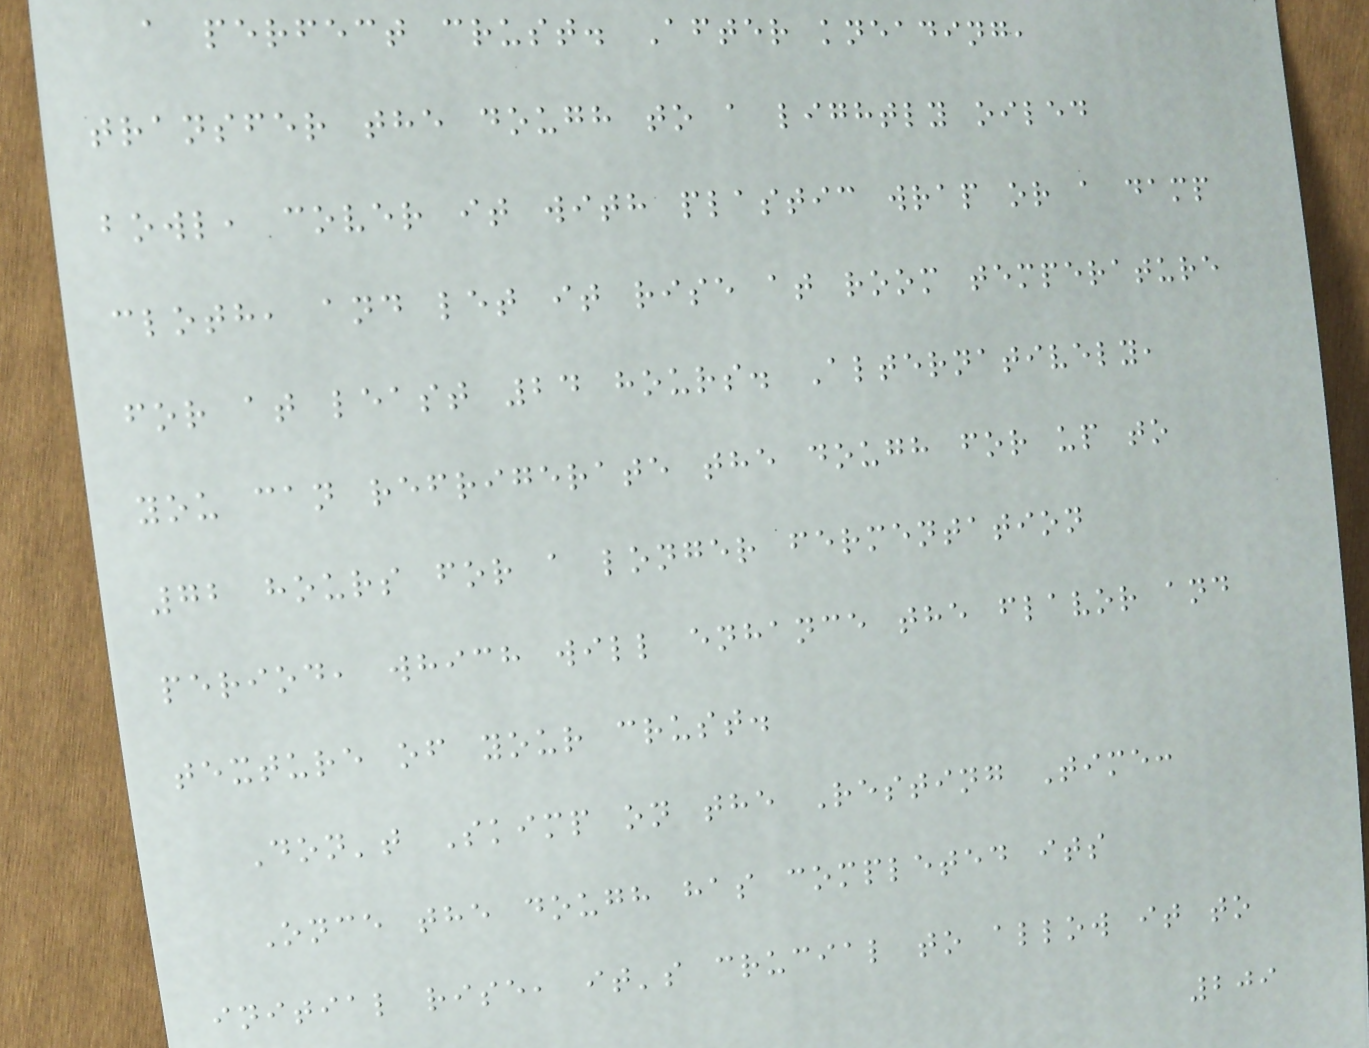a perfect crust. After kneading,
transfer the dough to a lightly oiled
bowl, cover it with plastic wrap or a damp
cloth, and let it rise at room temperature
for at least 24 hours. Alternatively,
you can refrigerate the dough for up to
72 hours for a longer fermentation
period, which will enhance the flavor and
texture of your crust.
Don't Skimp on the Resting Time:
Once the dough has completed its
initial rise, it's crucial to allow it to
209
